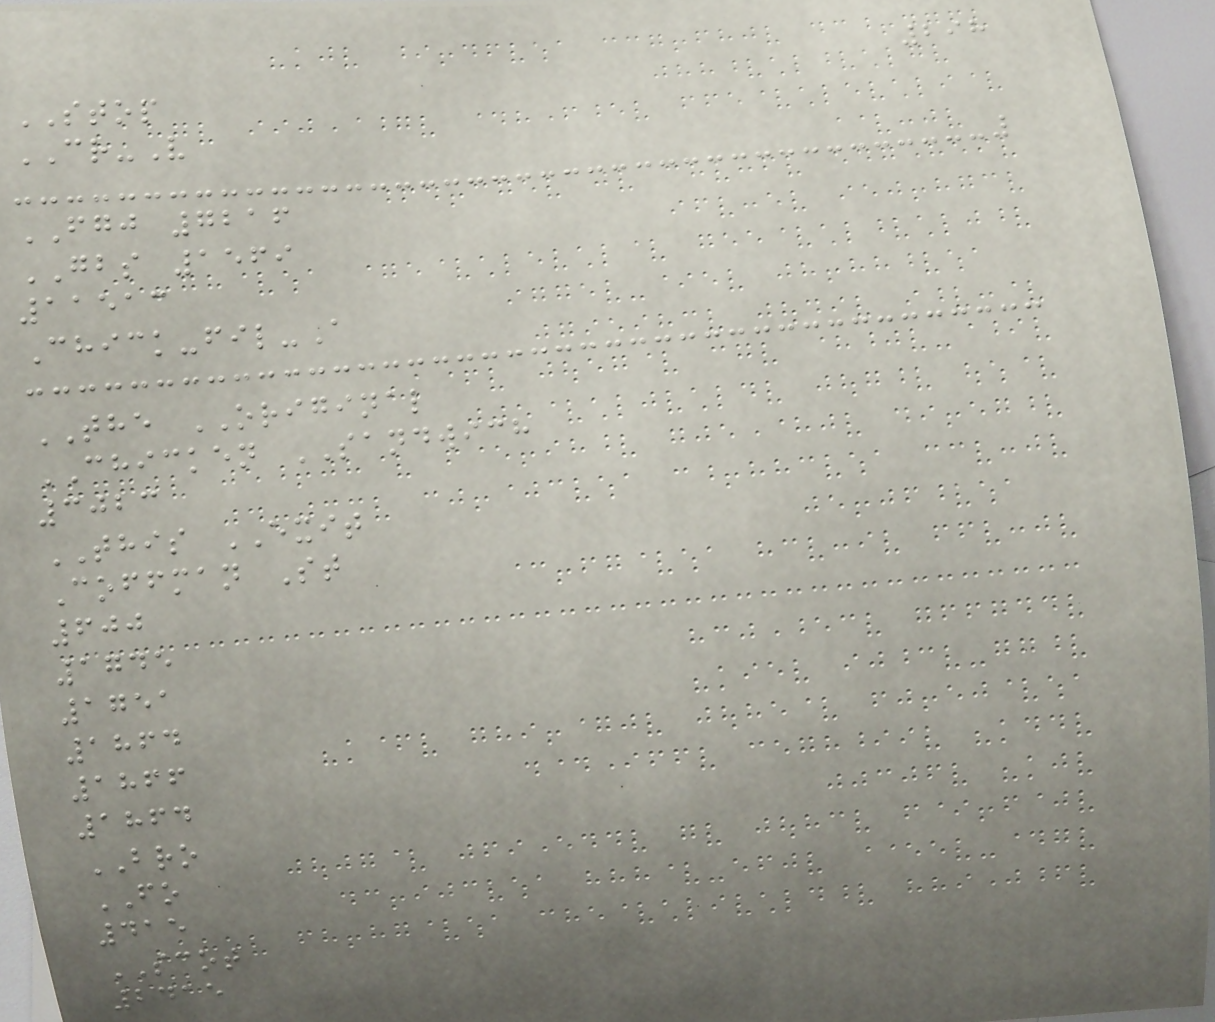298
STOP
CR-V
FGJ 7216
GBS 1569
11513
Chick-fil-A
THE ORIGINAL
CHICKEN SANDWICH
3023
THIS EXIT
Coffman St
600
1745
1751
1864
1866
1864
BRO
FO
415
SCOT
2415
